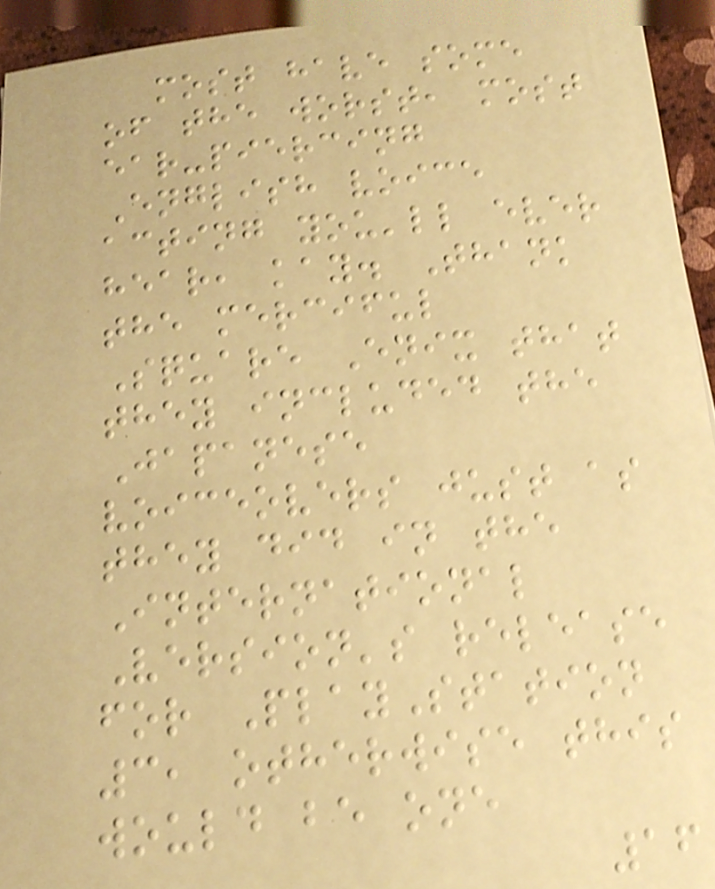most have some
of the worst, most
ear-piercing
English voice
acting you'll ever
hear, kay. Thank
the merciful
Square Enix that
they included the
Japanese
voiceovers just as
they did in the
International
Version's release
for PlayStation
3, otherwise this
would be one
16
